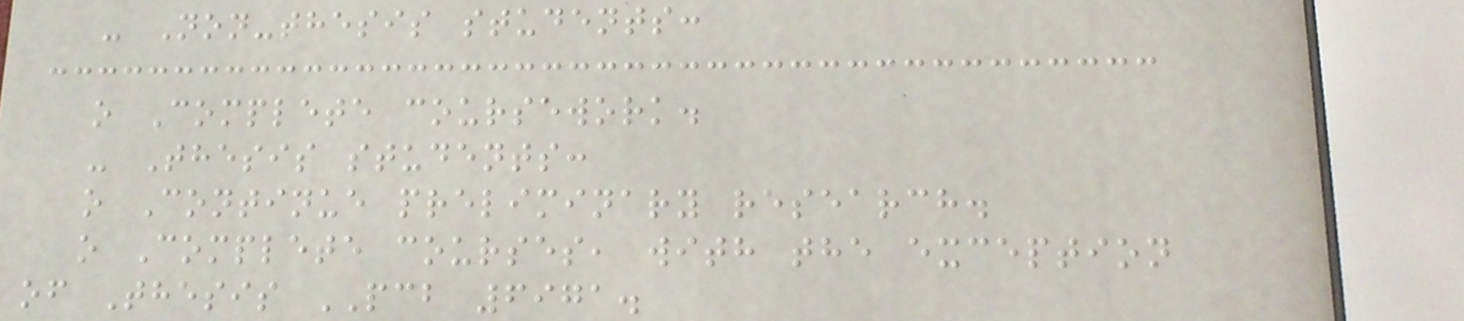- Non-thesis students:
o Complete coursework.
- Thesis students:
o Continue preliminary research.
o Complete courses, with the exception
of Thesis PCB 6971.
